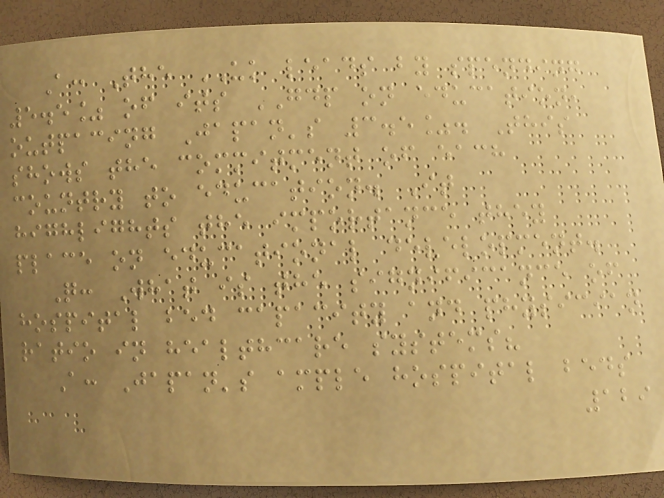A: The UK leads by spending
5.5% of its GDP on education,
outpacing Japan's 3.5%. This
shows the commitment of each
country to education. It
highlights the importance they
place on educational development.
Q: What is the significance of
hospital bed capacity and physician
ratio in healthcare systems?
A: Japan's ample hospital beds
129
